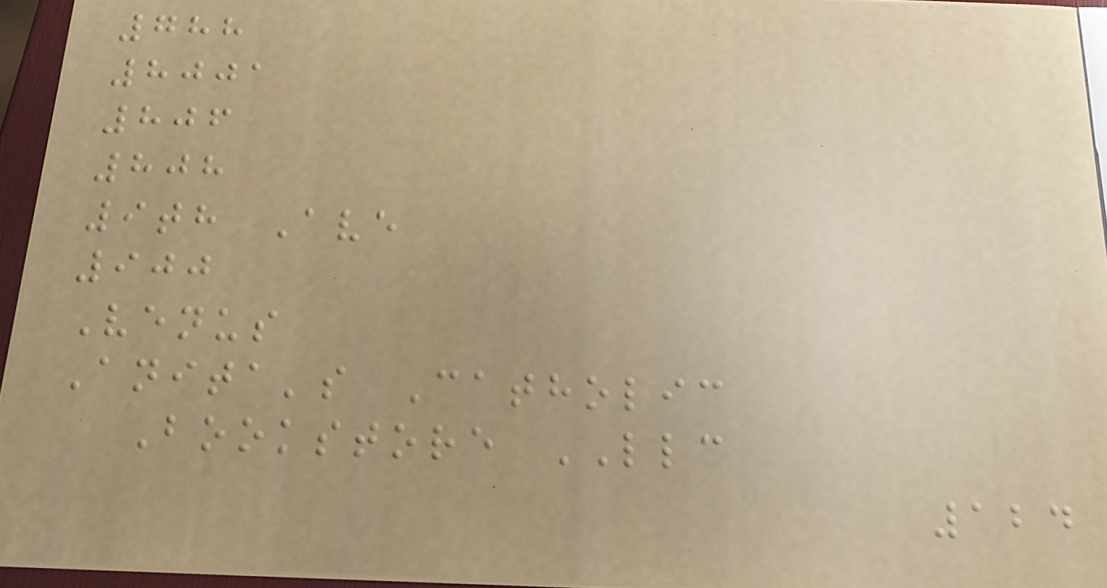788
8001
806
808
9th Ave
900
Venus
Anita's Catholic
Bookstore LLC
124
